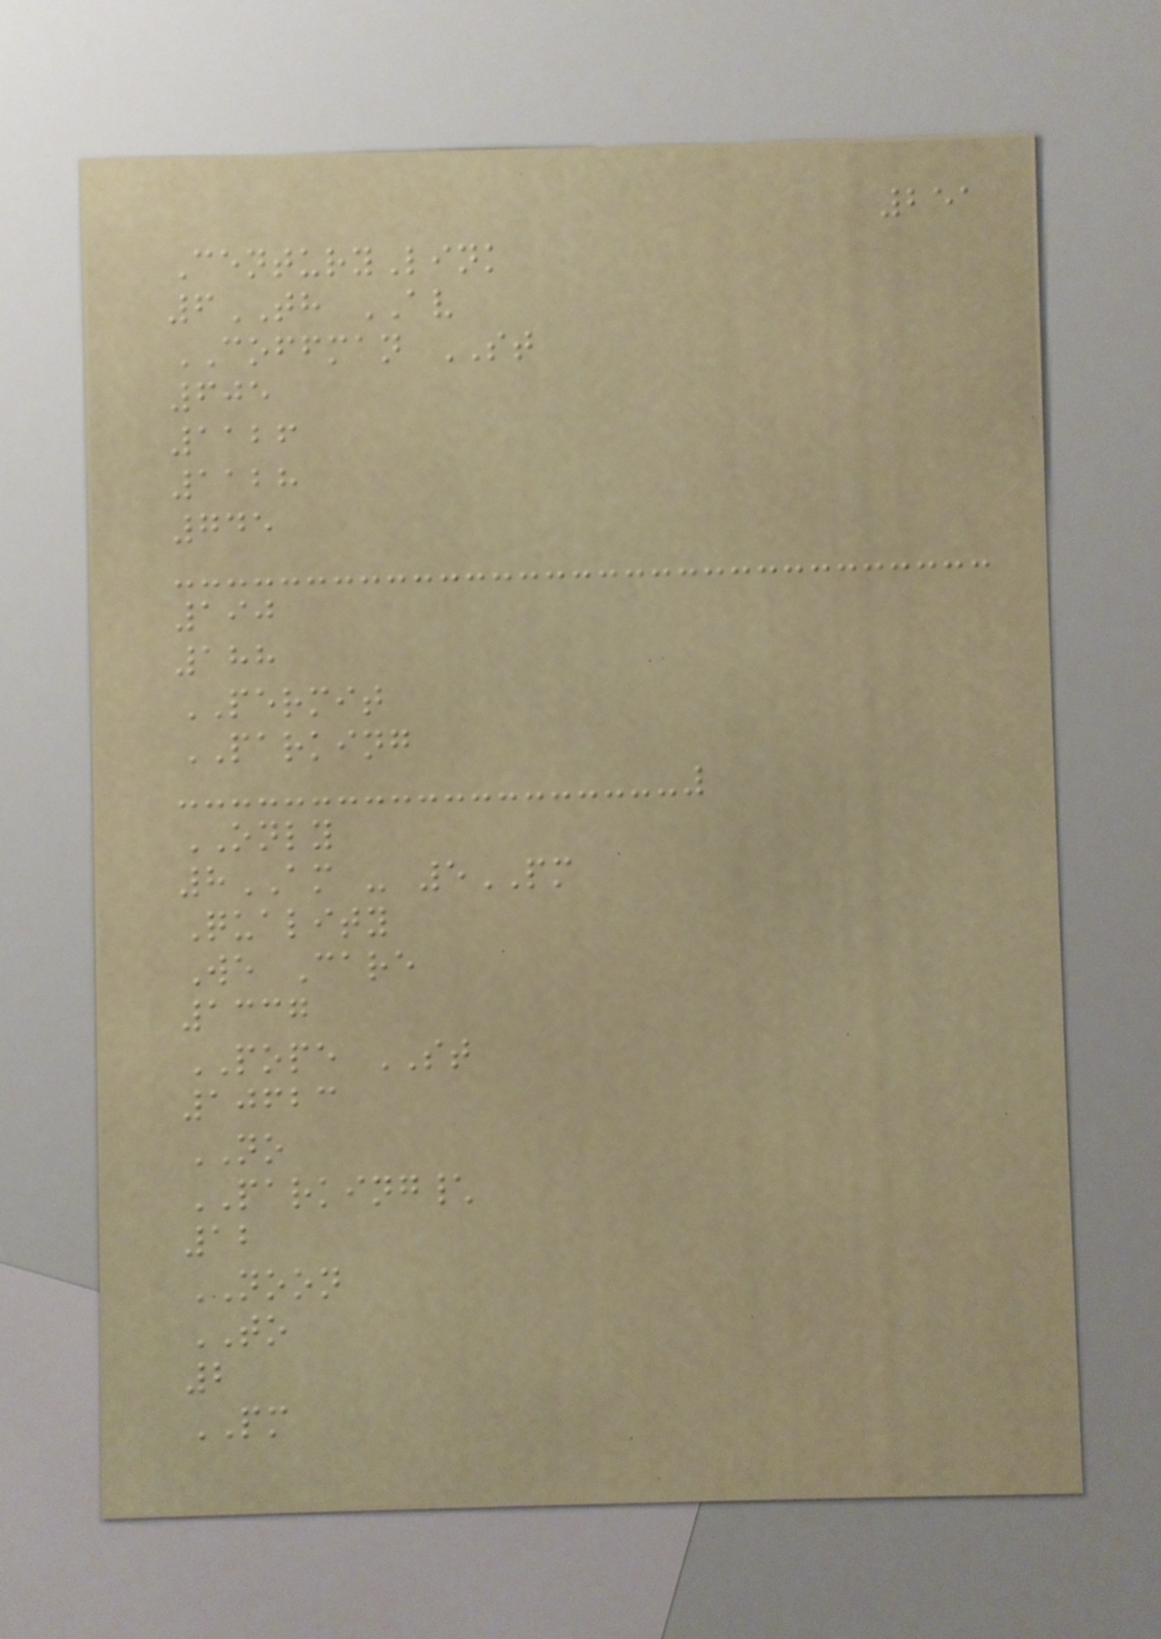251
CenturyLink
6TH AV
COFFMAN ST
605
1126
1128
745
190
188
PERMIT
PARKING
ONLY
8AM - 5PM
Quality
We Care
1337
POPE ST
10623
NO
PARKING\
12
NOON
TO
2
PM
